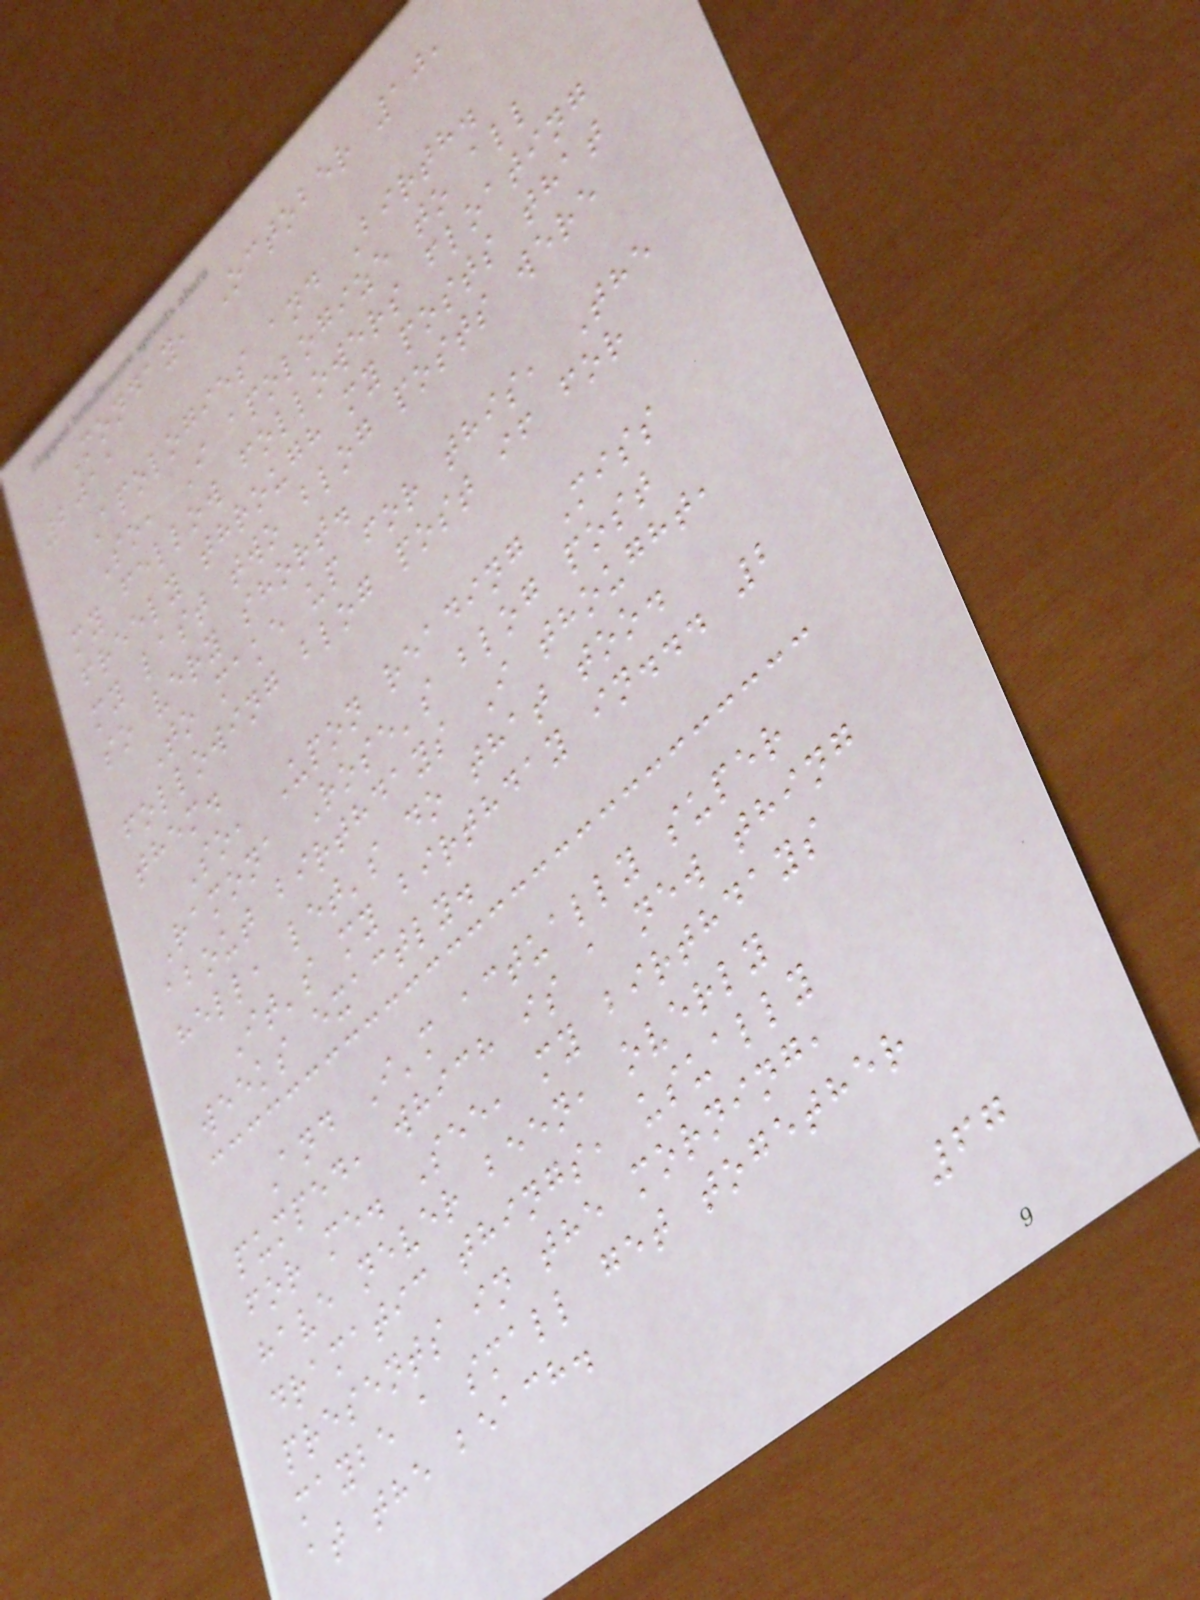Monday, October 10,
2011
Apologies and Birth.
So, I apologize to all
my fellow followers floating
freely through my posts that
my last two blog posts were
so very short.
To make up for this, The
following blog post if for
them.
So, Upon reading Miss
Ramona Rose's blog post
about birthdays I thought,
hell, let's do that too.
It's my birthday in... 2
weeks exactly.
And I'm actually super
pumped, which is a new thing
for me. See, my birthdays
have never been, overly
dramatic things, usually
presents in the morning,
maybe a small get together
at the beach.
67
